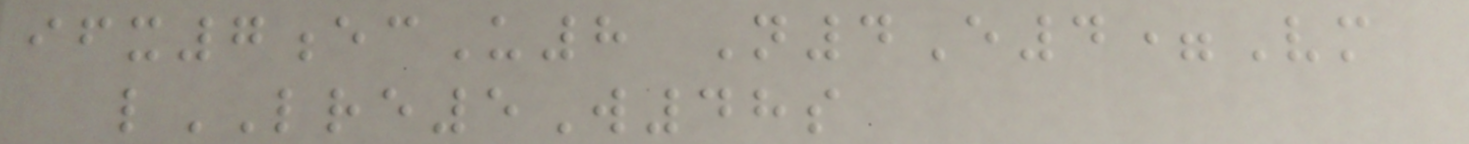ifx7ecU8 N4E4=Vm
lLRE5W48s
